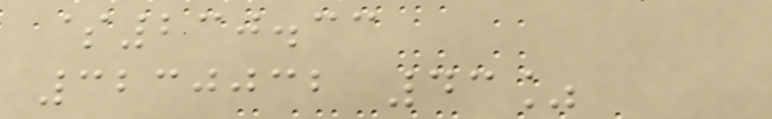$230.33
3230032 43%
